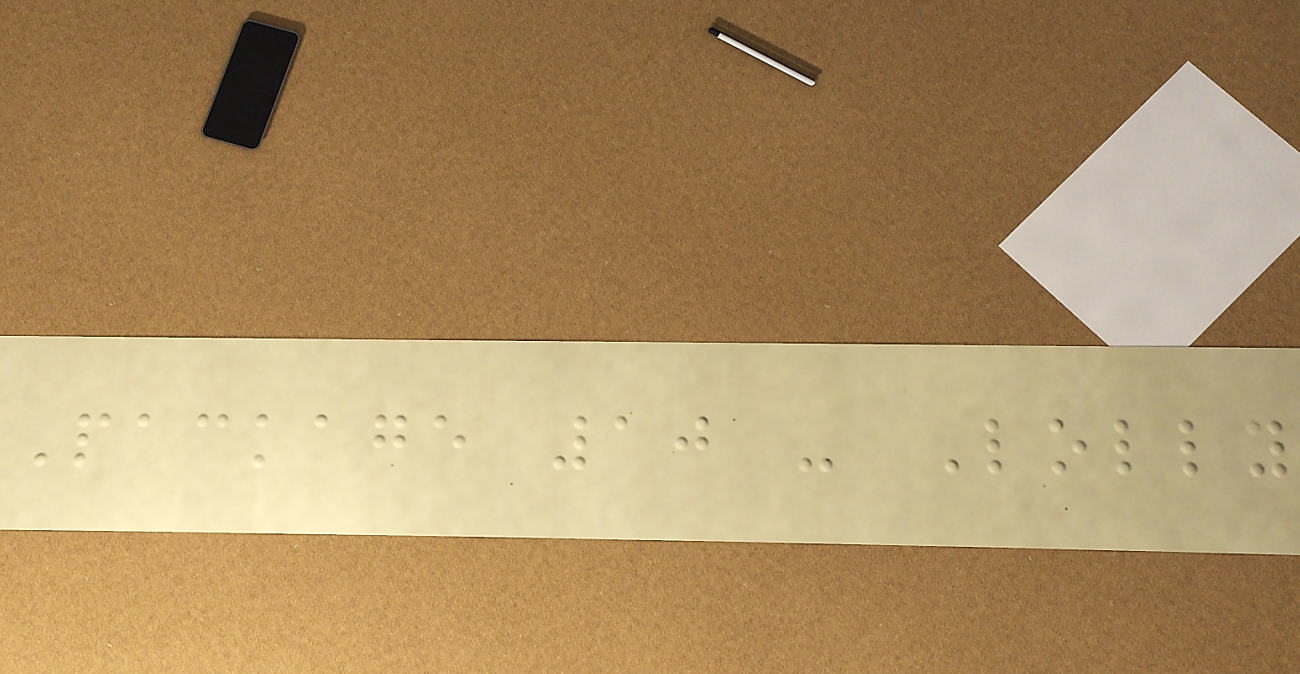Package 10 - Lolly
